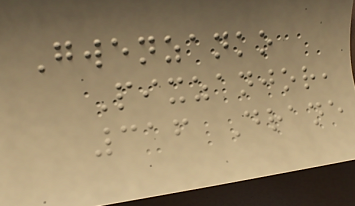Gwenzanko
Pixzanjor,
316 Drane
